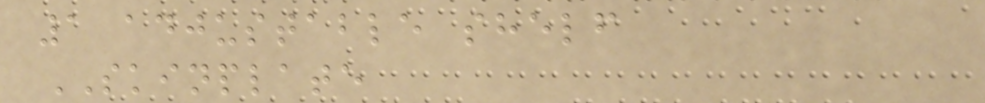1 adjustable shelf
SKINPLATE
